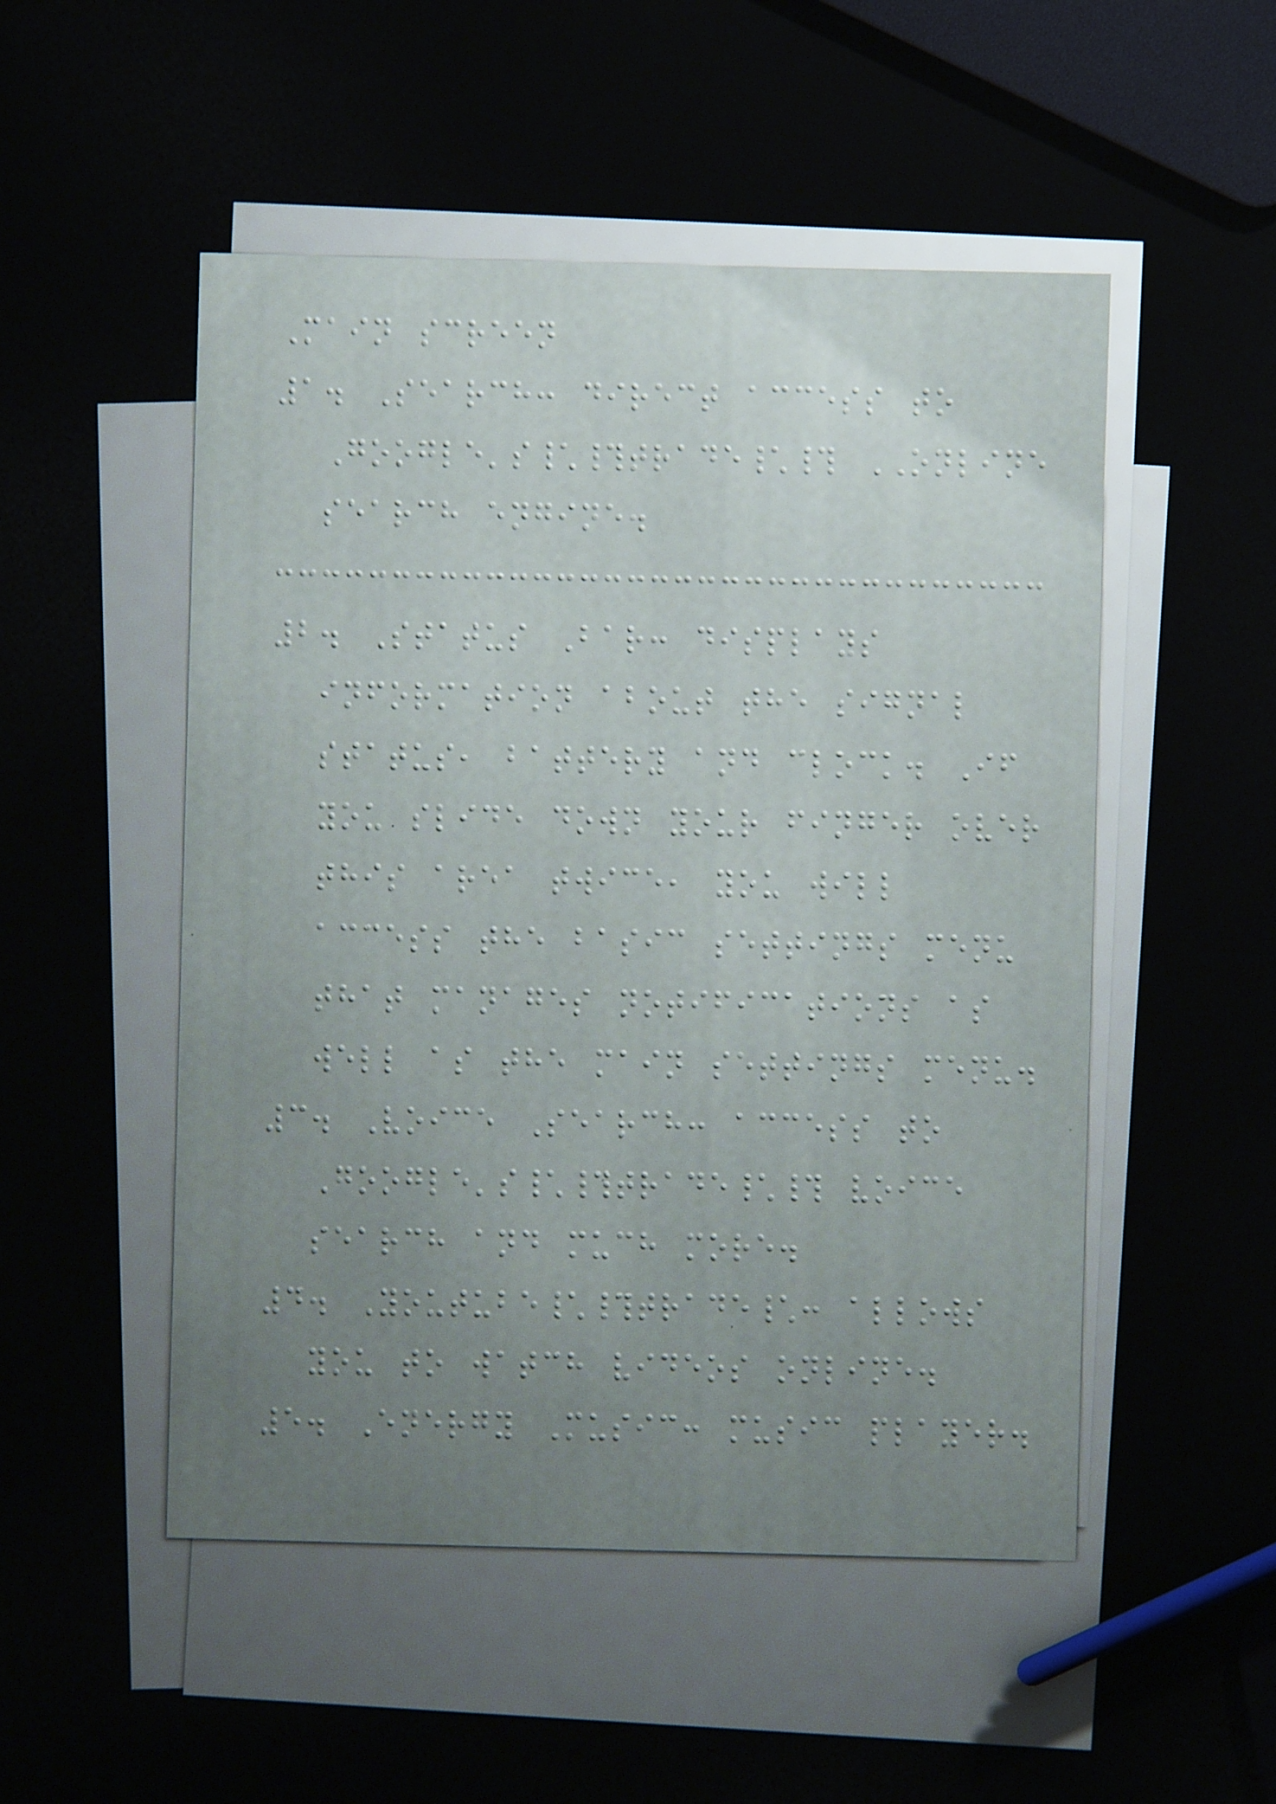Main screen
1. Search: direct access to
Google's\#trade\# ONLINE
search engine.
2. Status Bar: displays
information about the signal
status, battery and clock. If
you slide down your finger over
this area twice, you will
access the basic settings menu
that manages notifications as
well as the main settings menu.
3. Voice Search: access to
Google's\#trade\# voice
search and much more.
4. Youtube\#trade\: allows
you to watch videos online.
5. Energy Music: music player.
